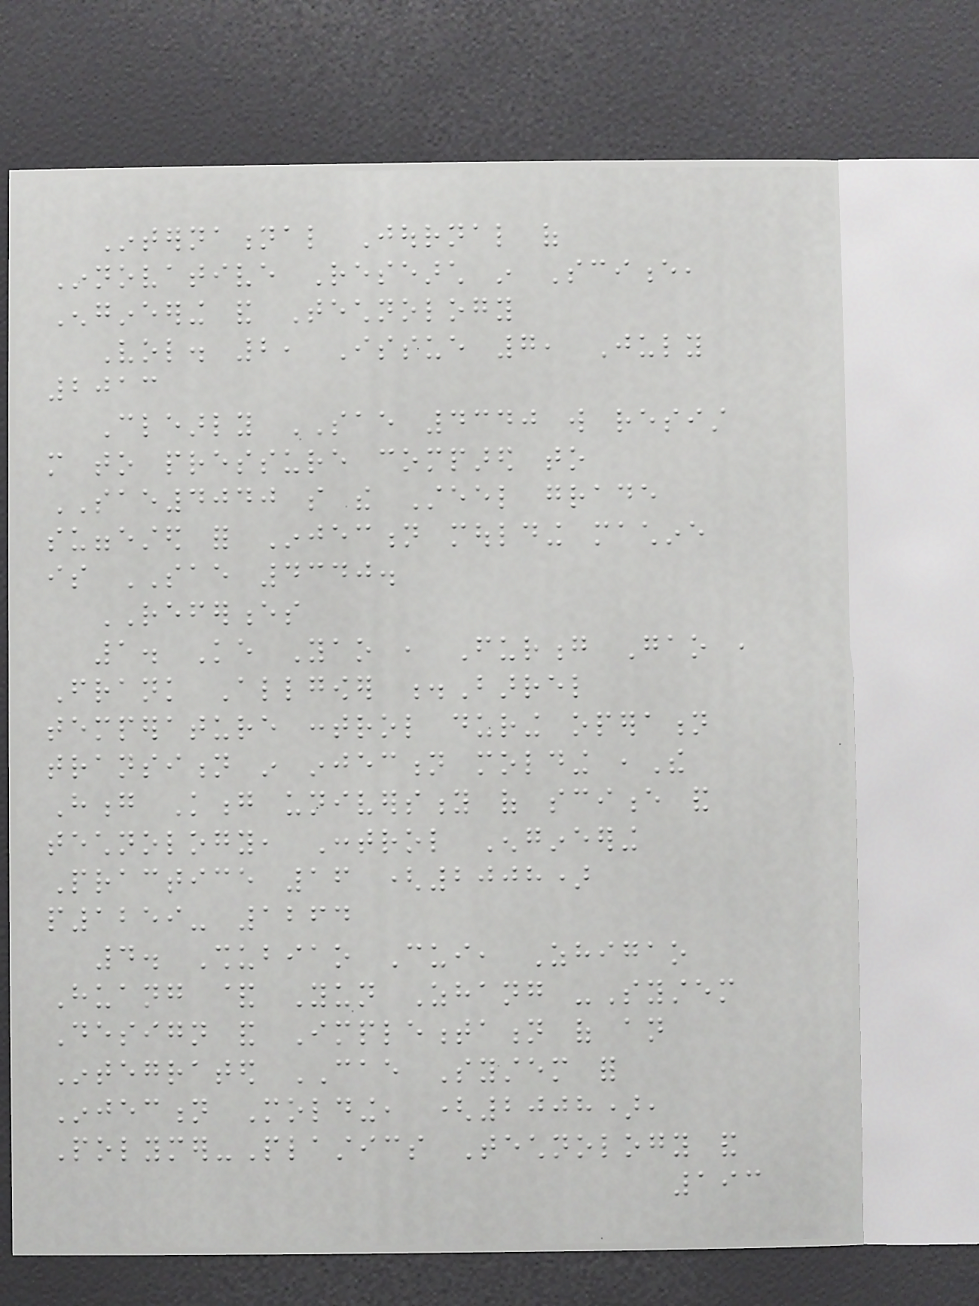International Journal of
Innovative Research in Science,
Engineering and Technology
Vol. 2, Issue 7, July
2013
Clearly SAE 4340 will resist
more to pressure compared to
SAE4040 so the Steel grade
suggested for Injection moulding machine
is SAE 4340.
REFERENCES
1. Ke Yao , Furong Gao ,
Frank Allgower .Barrel
temperature control during operation
transition in injection molding ,The
Hong Kong university of science and
technology, Control Engineering
Practice 16 (2008)
p1259- 1264
4. Shubiao Cui, Zhigao
Huang & Yun Zhang -System
Design and Implementation of an
Integrated CAE System for
Injection Molding, (2008),
Polymer-Plastics Technology and
193
